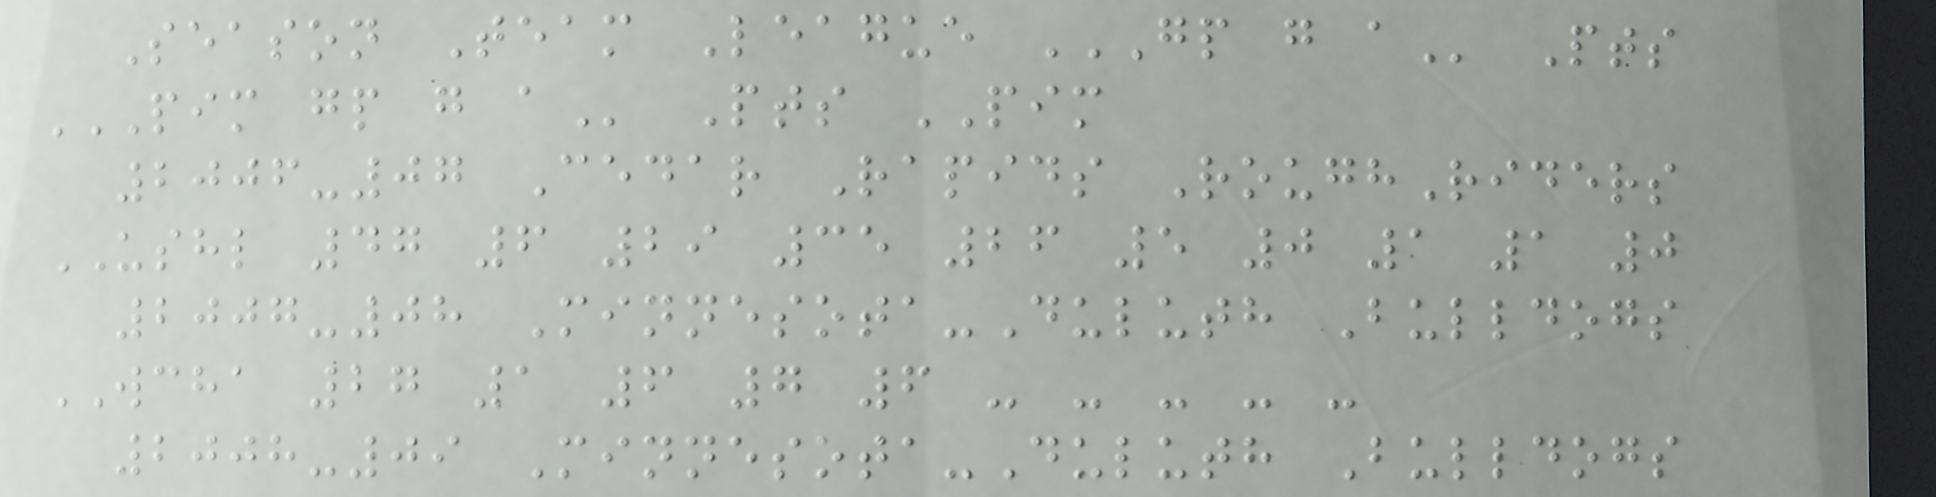Season Team League GP G A Pts
PIM GP G A Pts PIM
2006-07 Cedar Rapids RoughRiders
USHL 47 6 29 35 26 5 0 1 1 0
2007-08 Minnesota-Duluth Bulldogs
WCHA 27 1 6 7 6 - - - - -
2008-09 Minnesota-Duluth Bulldogs
